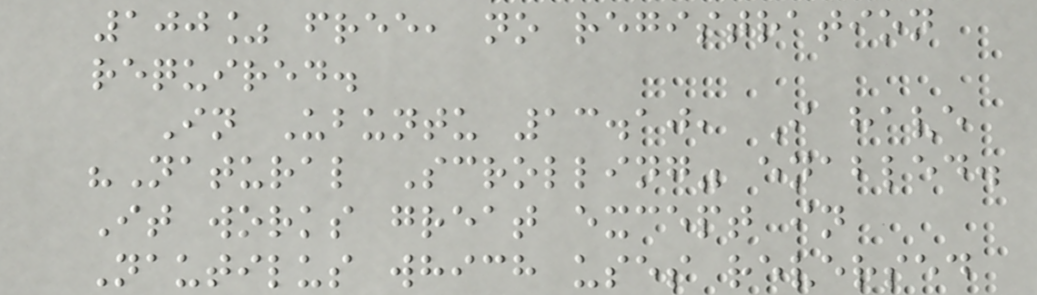100% free, no registration
required.
In Ubuntu 13.10, I have
"Natural Scrolling" enabled.
It works great except in
Nautilus which uses reversed
